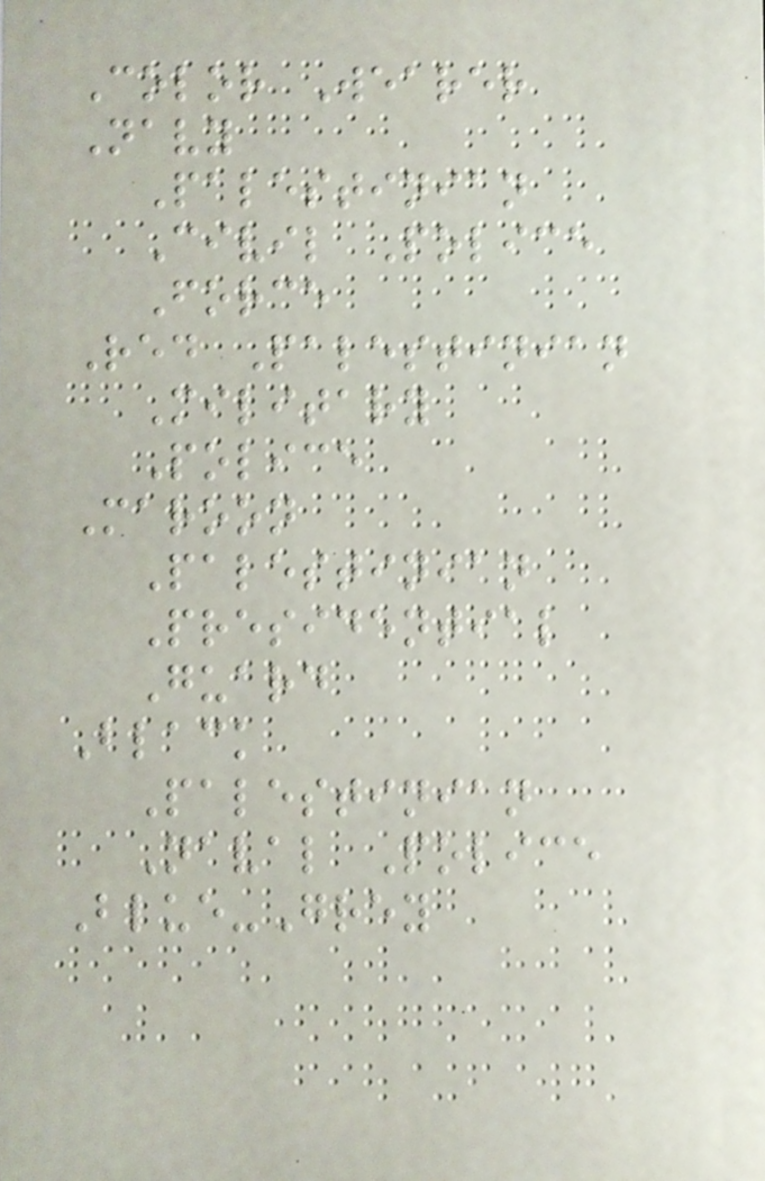Color Wearer
Navy
Palestinian
Civil Police
Force
Red Palestinian
Military
Police
Maroon
Palestinian
Presidential
Guard
Black
Palestinian
Naval Police
Blue-Grey
